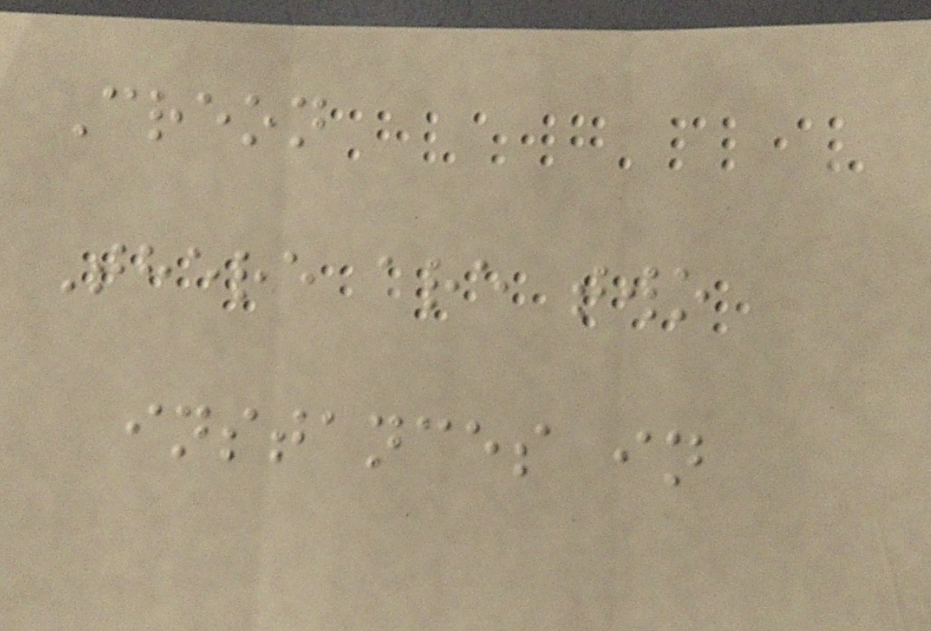Creon
There are two
instances in
